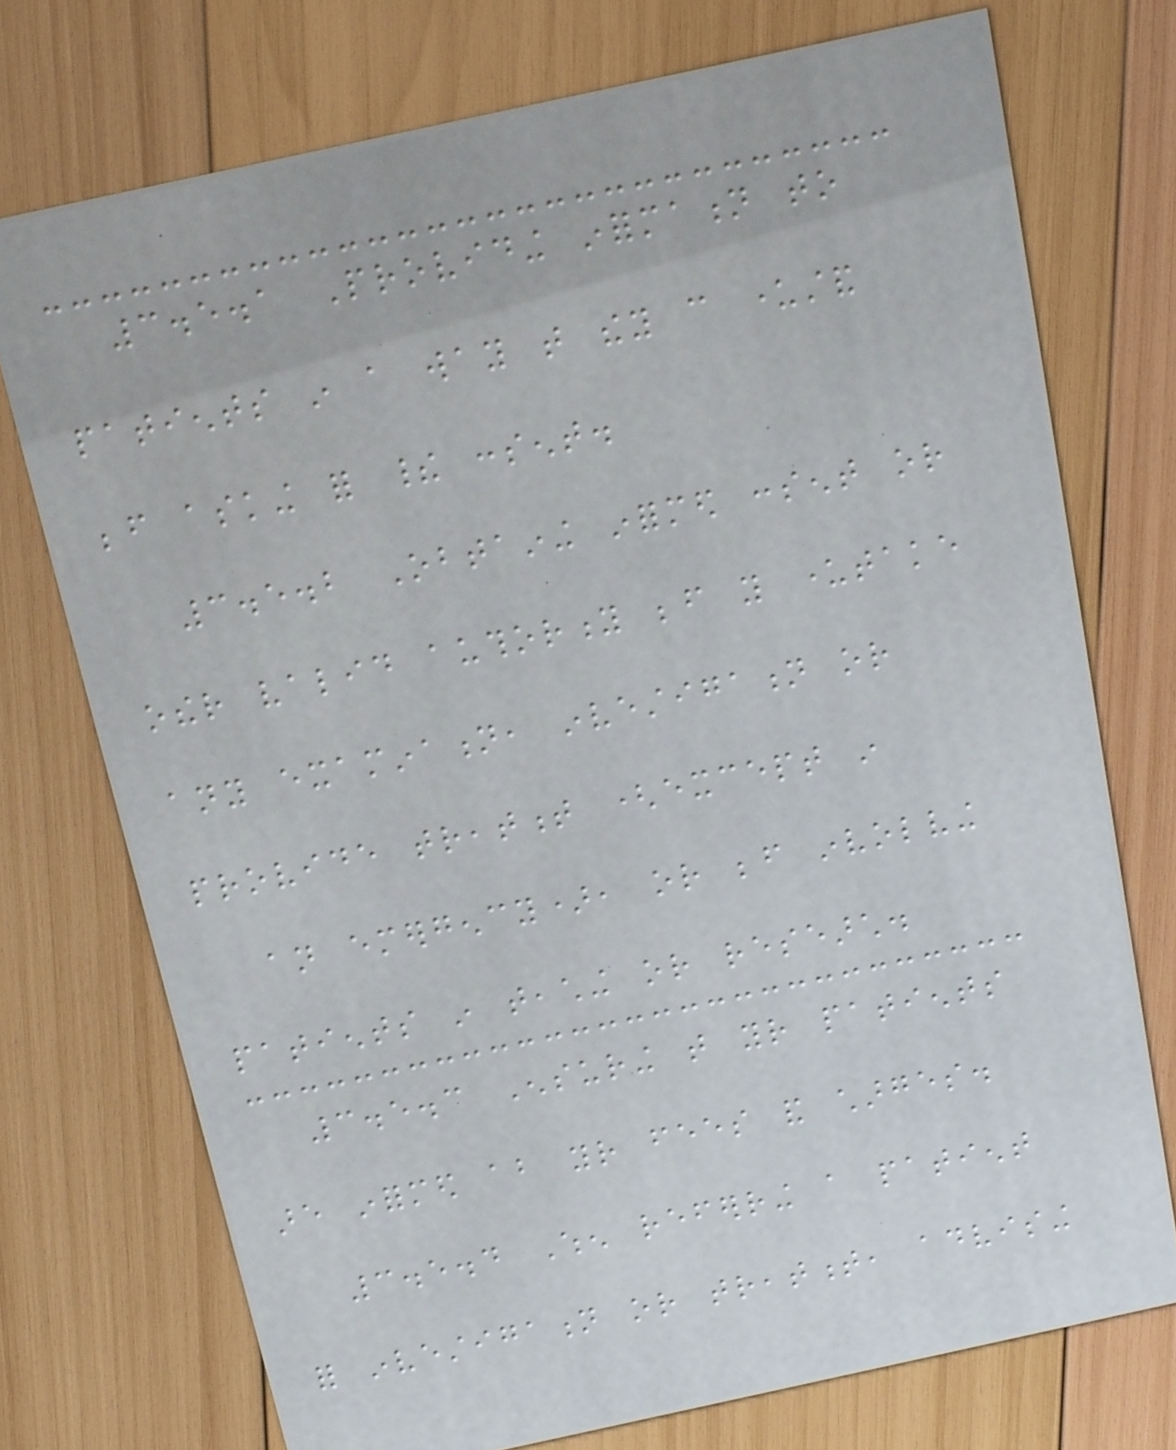3.5.1 Providing information to
patients in a way that they can understand
before asking for their consent.
3.5.2 Obtaining informed consent or
other valid authority before you undertake
any examination, investigation or
provide treatment (except in
an emergency), or before involving
patients in teaching or research.
3.5.3 Ensuring that your patients
are informed about your fees and charges.
3.5.4 When referring a patient
for investigation or treatment, advising
